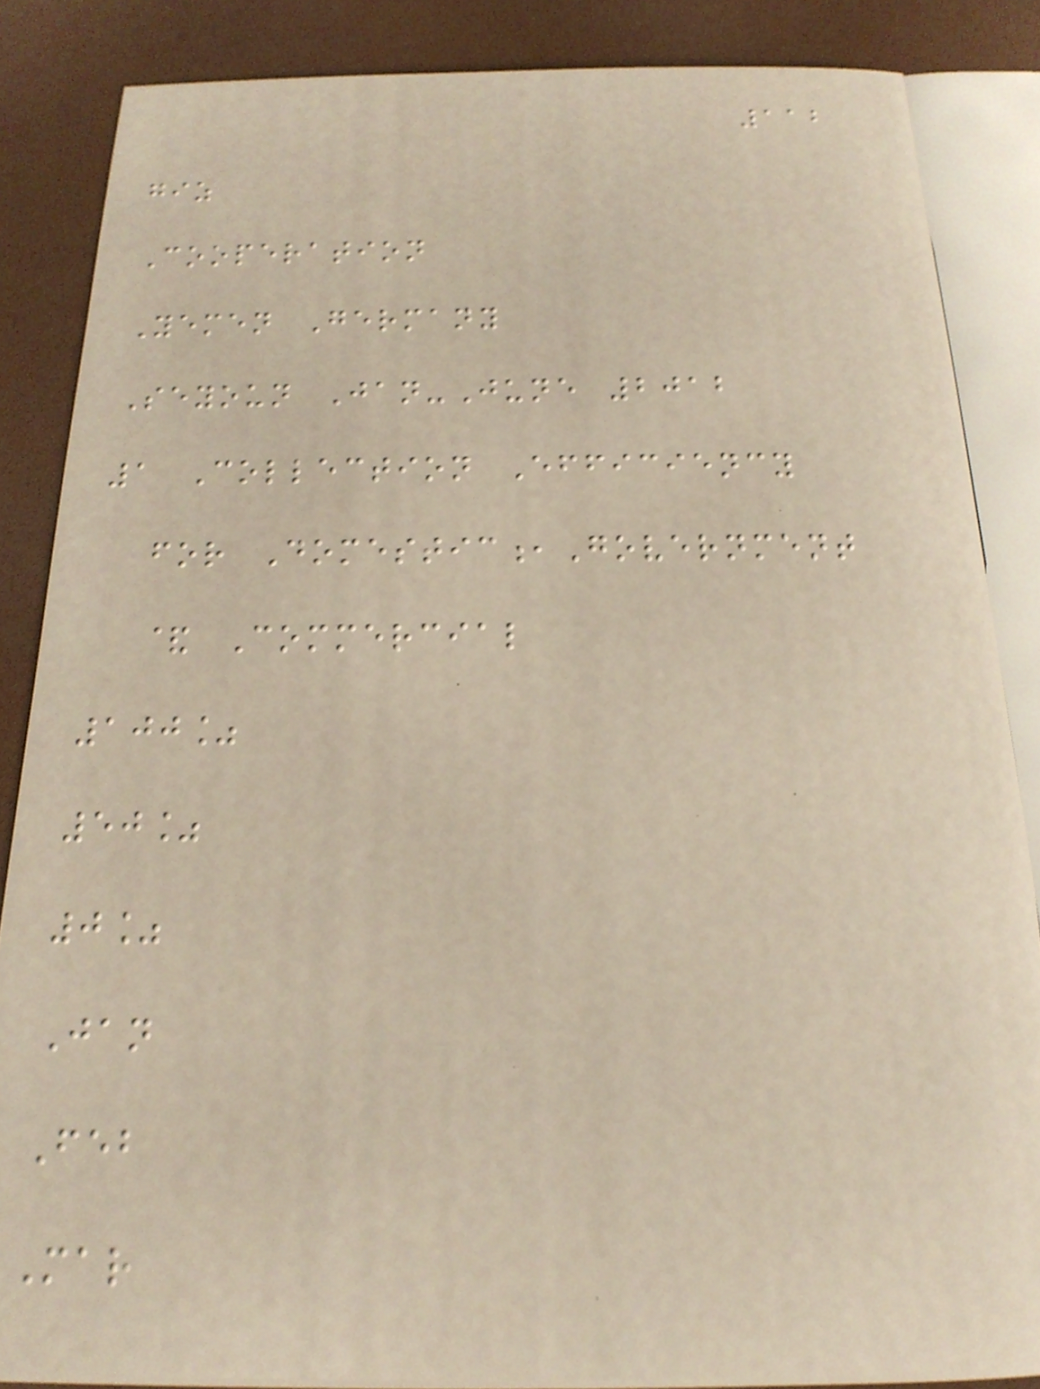112
giz
Cooperation
Yemen Germany
Seyoun Jan-June 2012
1 Collection Efficiency
for Domestic,Government
& Commercial
100%
50%
0%
Jan
Feb
Mar
